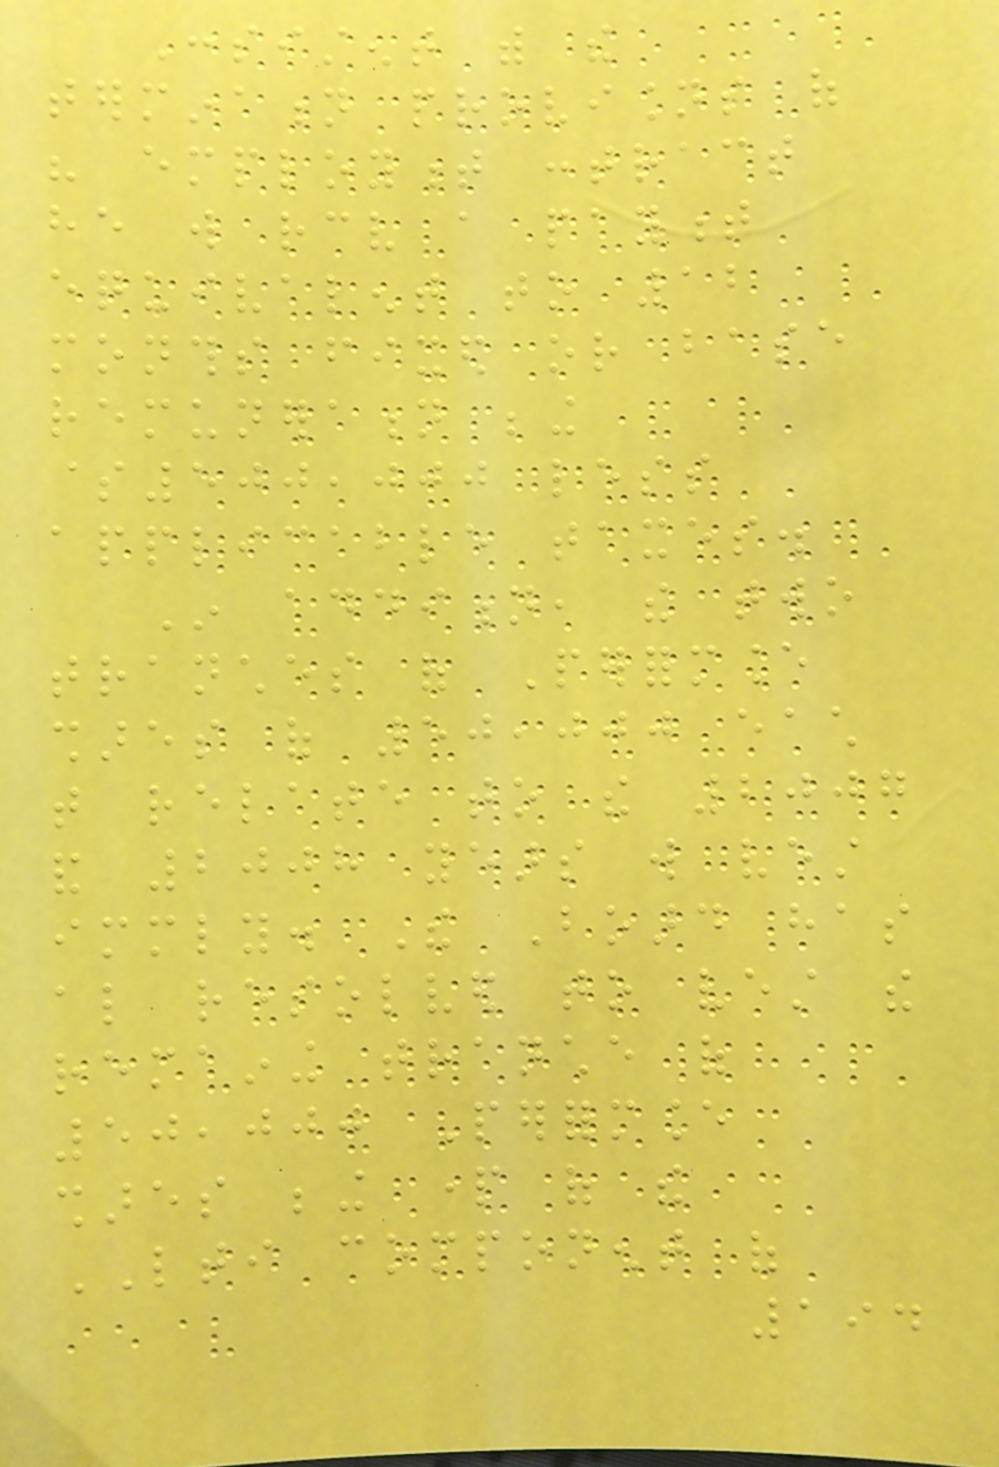Consistent with the
termination provisions of
his employment contract
he will receive a payment
equivalent to 12
months fixed or base
remuneration being
$500,000 less
applicable taxes.
In addition, the two
tranches of Performance
shares of 50,000 each
that relate to the 2007
and 2008 years will vest
immediately. The Board has
also resolved to vest the
remaining tranche of
50,000 Performance
shares being part of the
LTI component of
194
